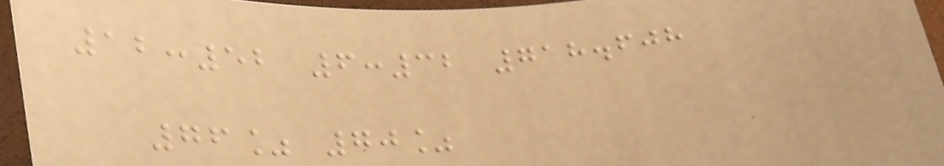12:52 6:32 718.608
76% 70%
